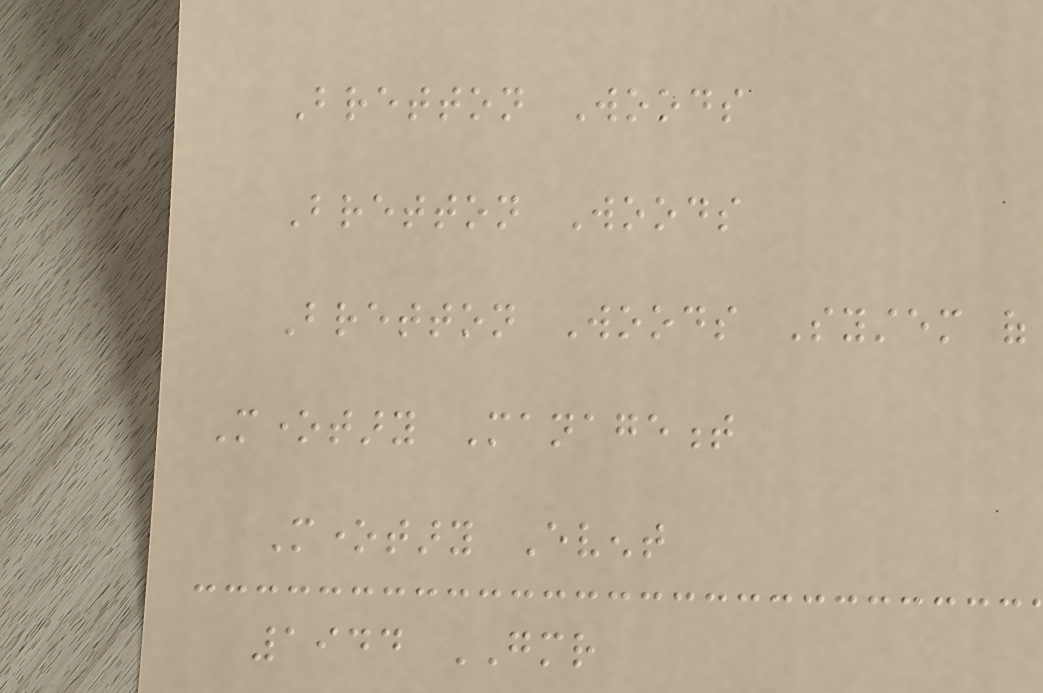Bretton Woods
Bretton Woods
Bretton Woods System of
Monetary Management
Monetary Event
1944 GMR
